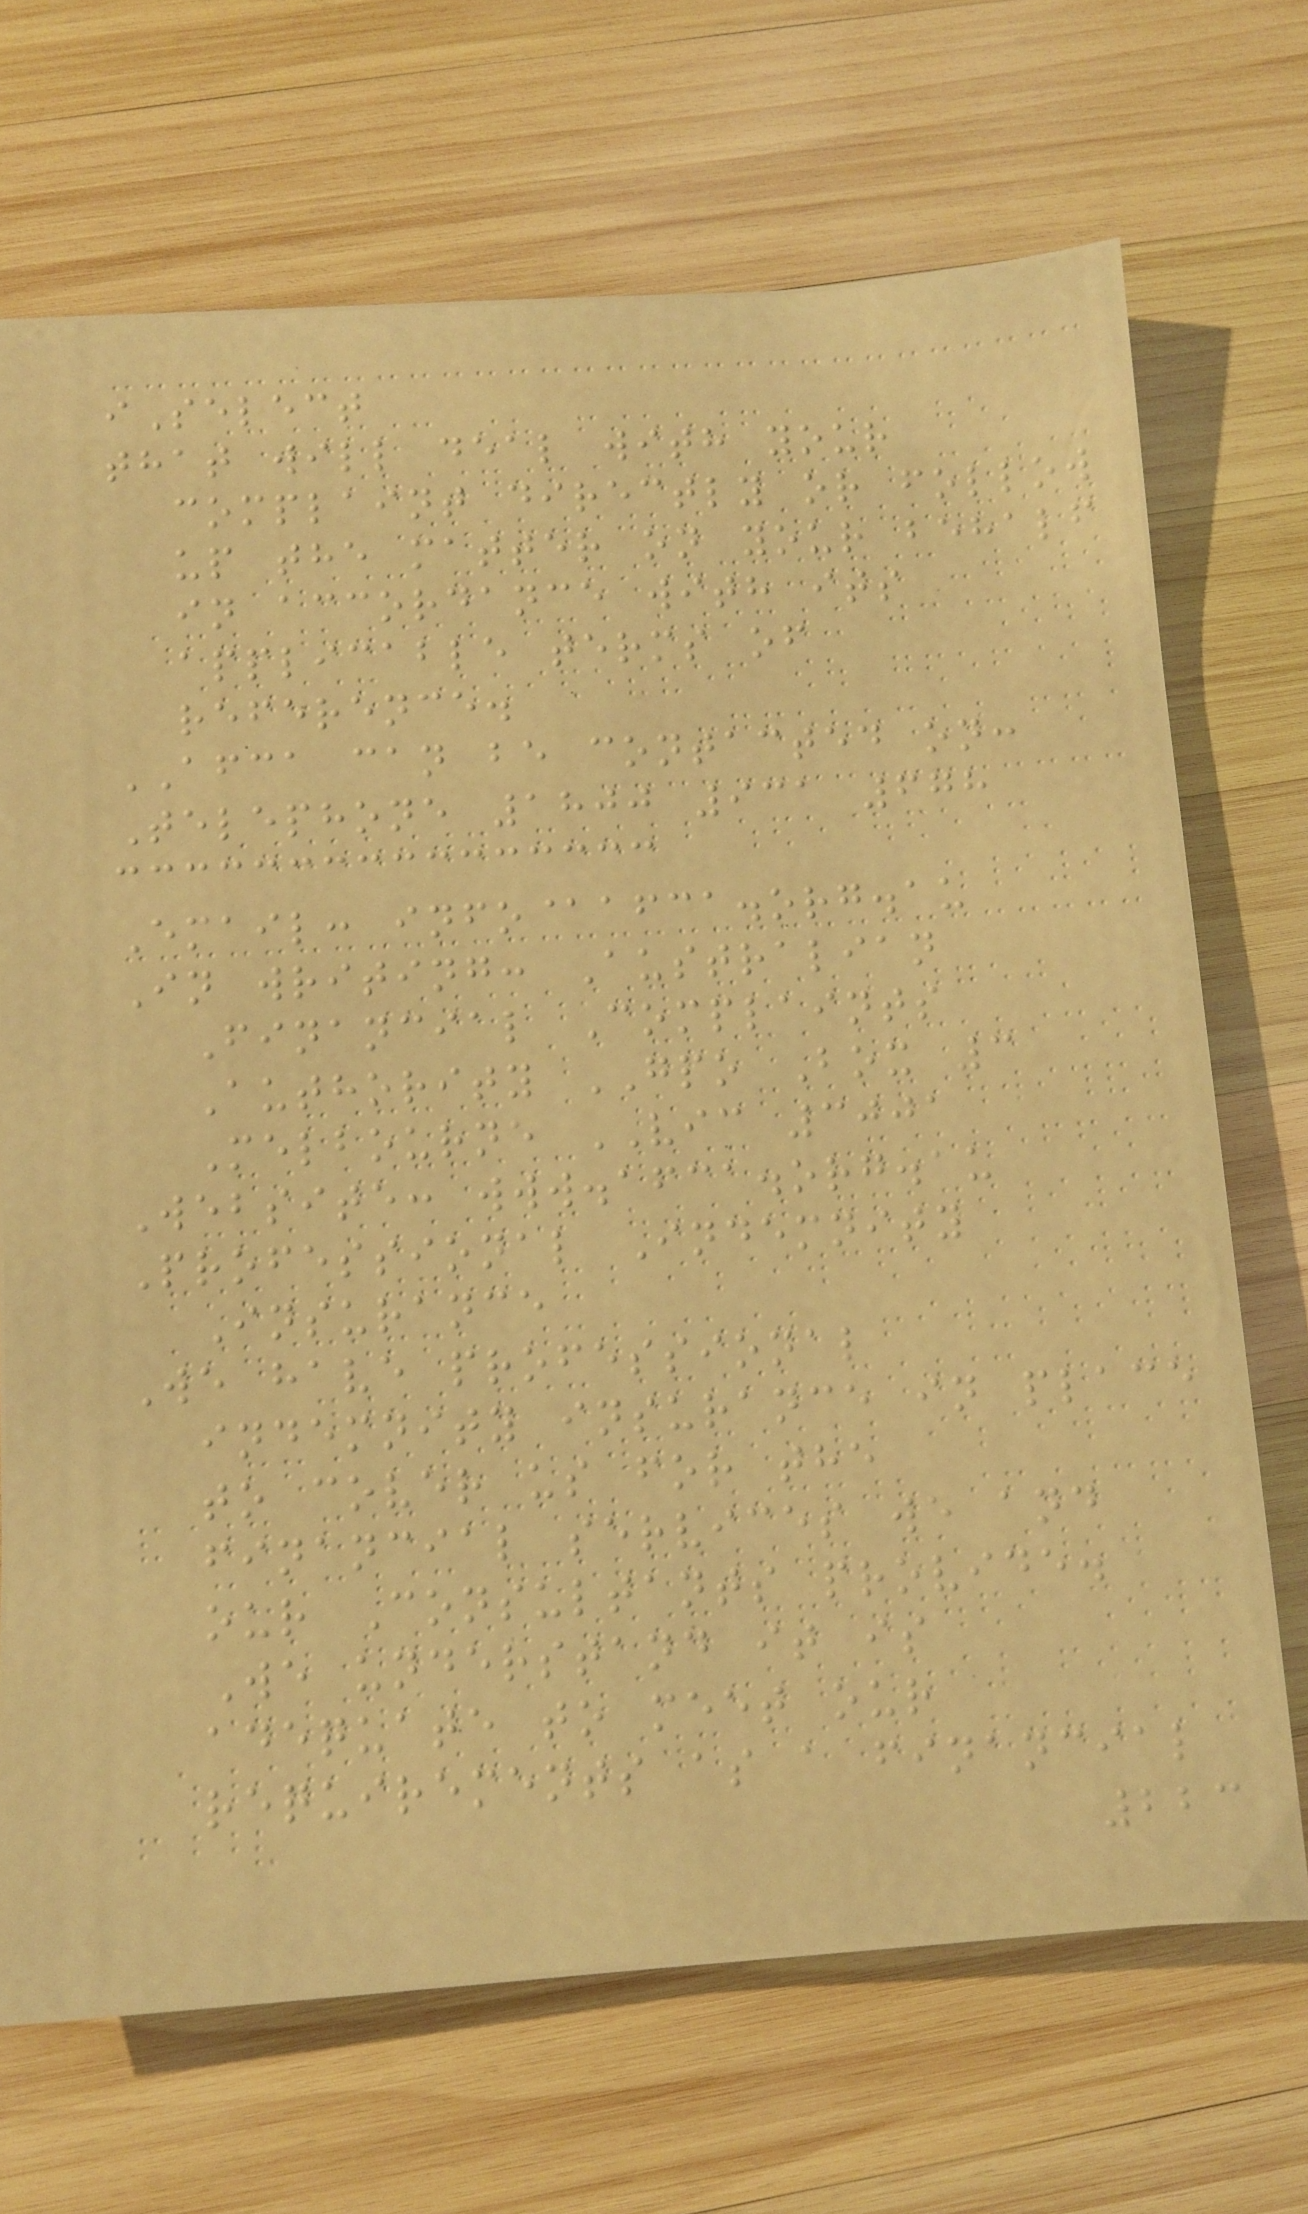iSelect
that will deal with your
complaint directly or follow
up the matter on your behalf
in accordance with its
applicable terms of
reference.
AFCA can be contacted on:
Telephone 1800 931 678
Email: info@afca.org.au
In writing: Australian
Financial Complaints
Authority GPO Box 3
Melbourne VIC 3001
Website: www.afca.org.au
Professional Indemnity
Insurance
We have professional
indemnity insurance in place
to cover us for the
financial services we and
our Consultants provide.
We understand it is
adequate to meet our
requirements as a financial
223
